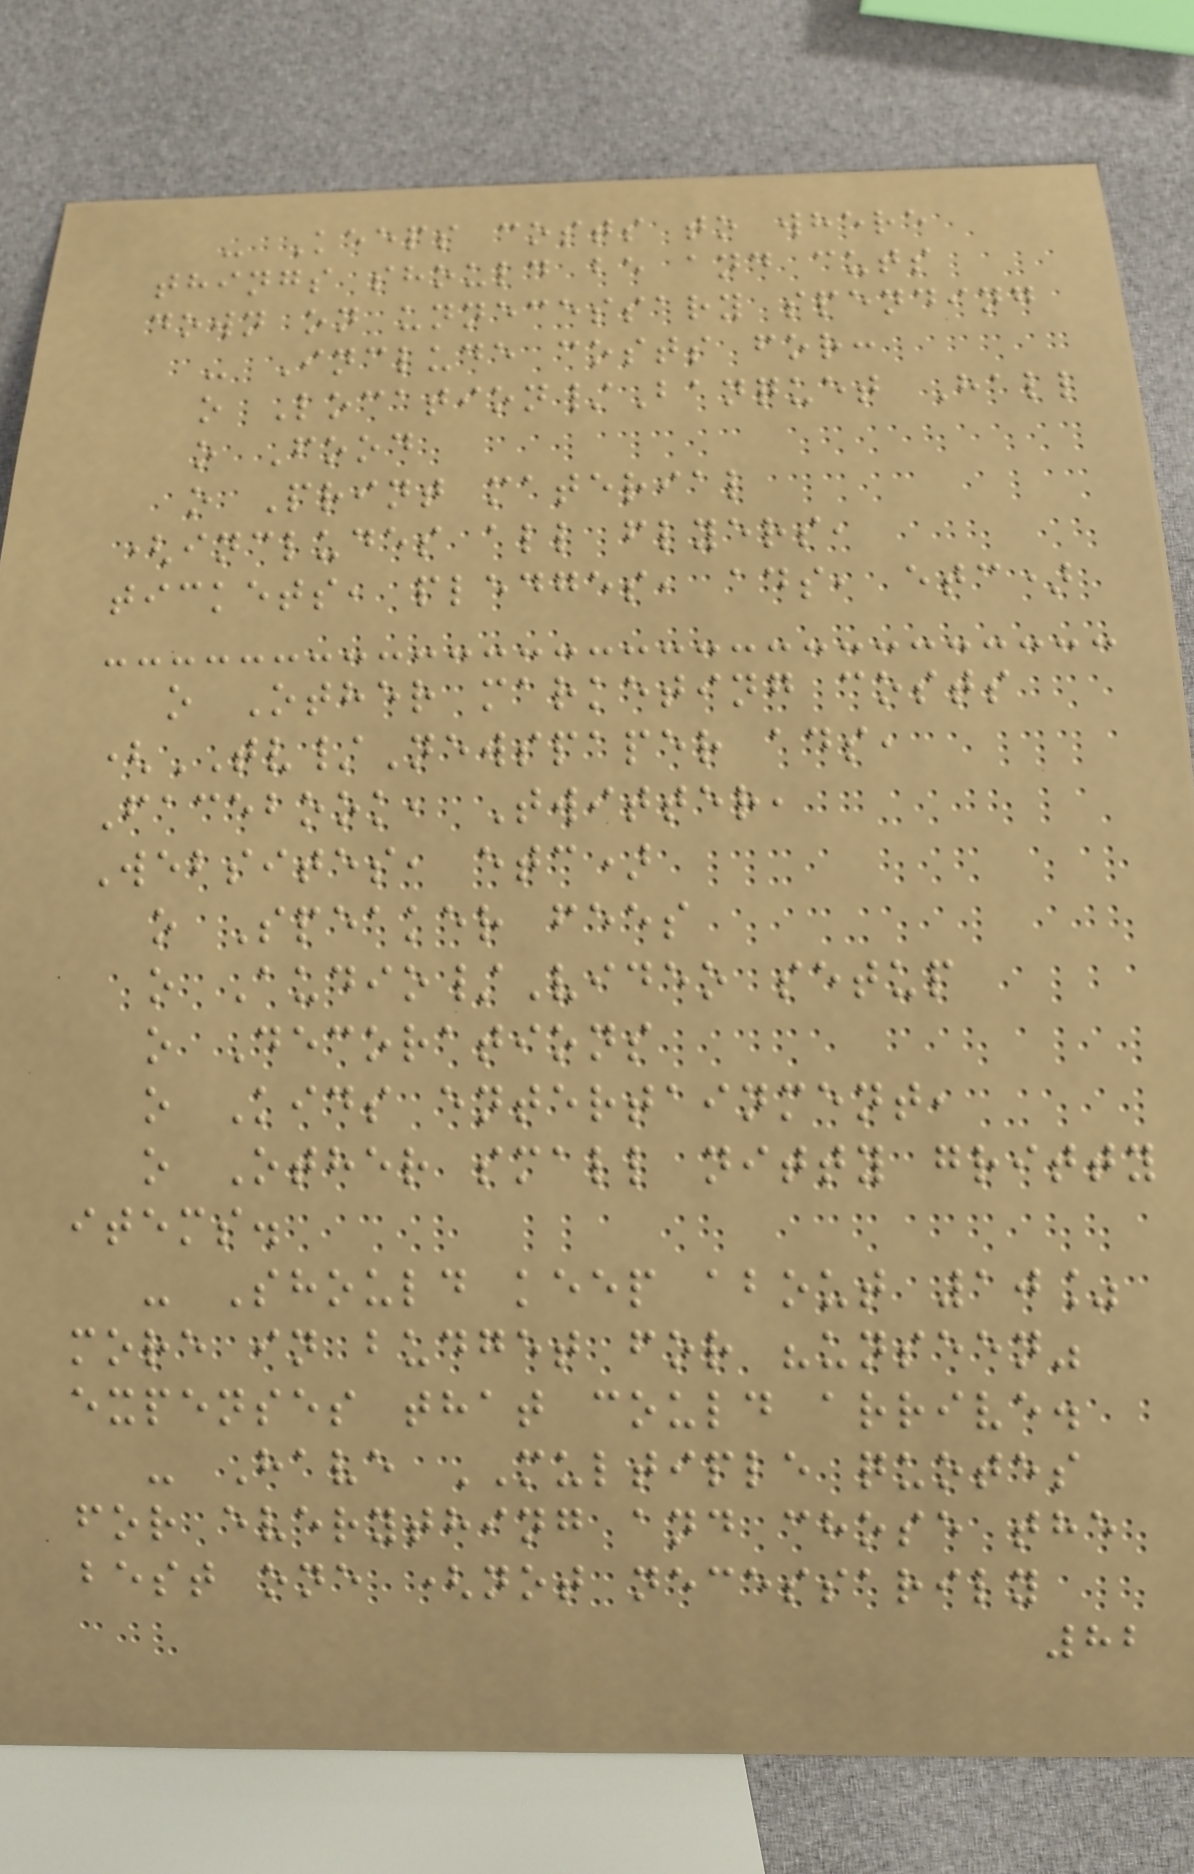- Keeps costs to where
things should be and cuts
down on unnecessary spending
- Include costs for:
o Location/Banquet Hall
o Food
o Print material
(includes all flyers,
tickets, pledges, ads, etc)
o Other marketing costs
(TV/Newspaper ads,
Facebook, Twitter,
Websites, etc)
o Speaker fees
o Audio/Video setup
o Decorations
o Kids entertainment,
o Other small nitty gritty
items.
- Should keep about 10%
more in budget for "unseen"
expenses that could arrive.
- Have MULTIPLE quotes
for everything and chose the
best one (not necessarily
82
